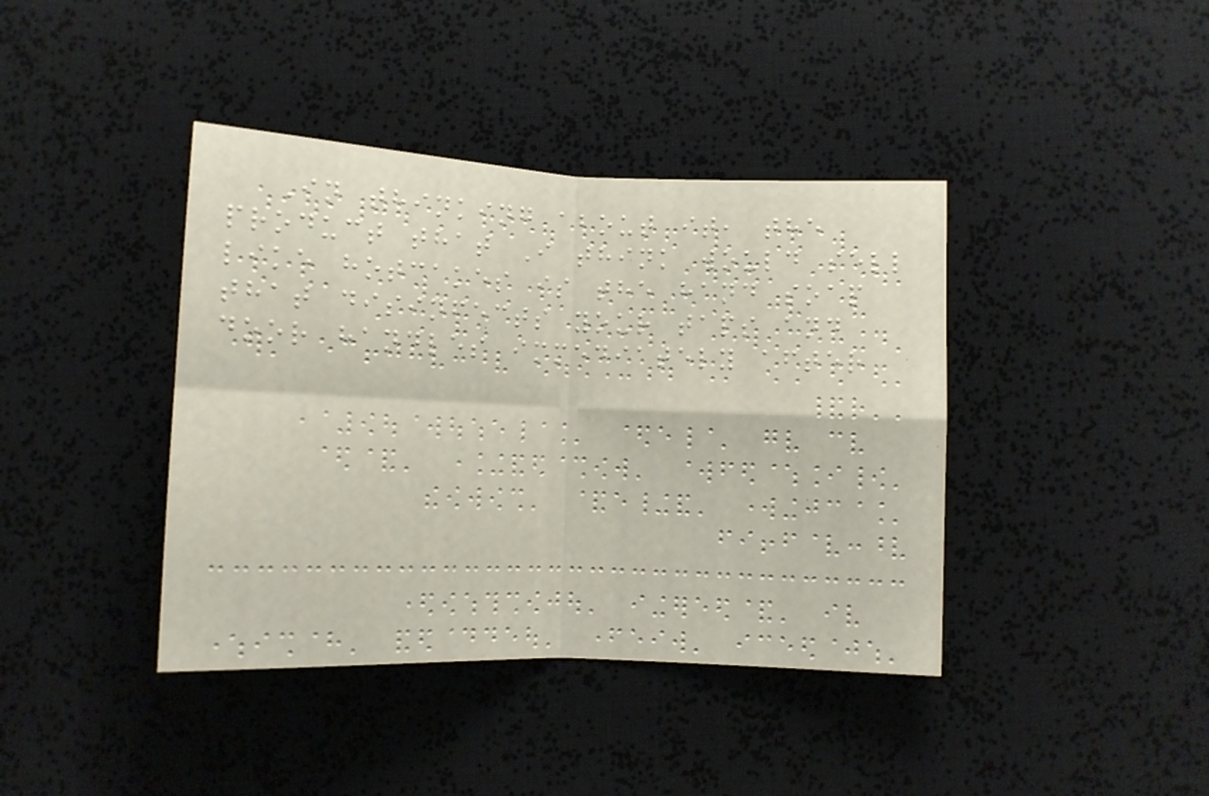In thinking about it, the
product that I think would sell
like hotcakes is the hand soap
that disinfects your taps and
door handles immediately after
